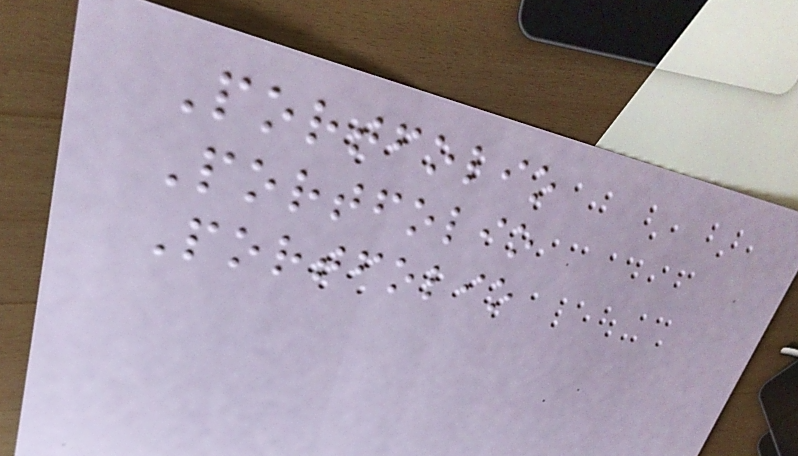Portfolio
Portfolio
Portfolio
